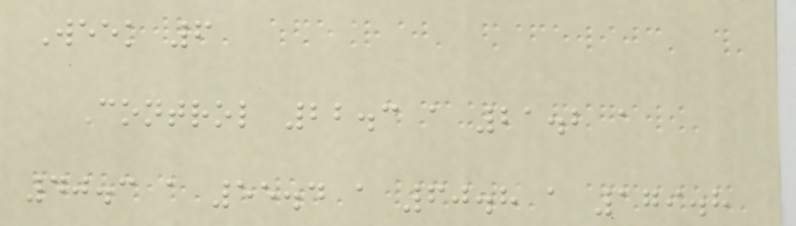Week 6
Control 22.3 a 21.2 a
40.3 a 55.4 a 60.8 a 179.8
